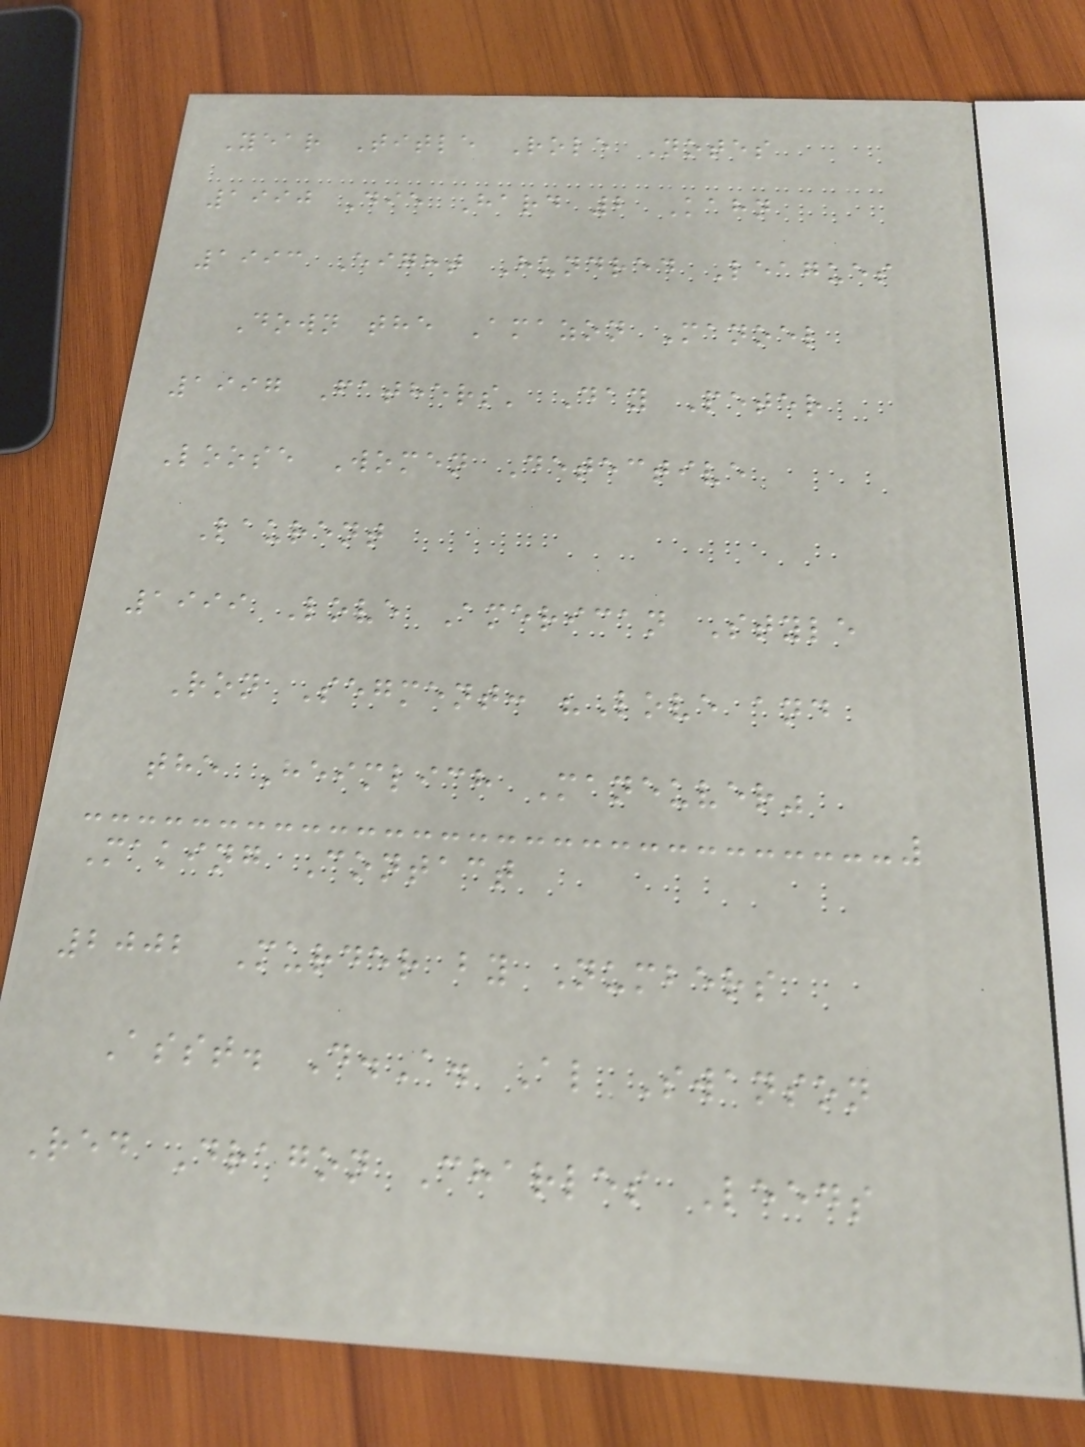Year Title Role Notes
1990 Die Hard 2 Kahn
1993 Eight Hundred Leagues
Down the Amazon Manoel
1997 Fathers' Day Peter
Loose Women Detective
Laurent
1999 Love American Style
Ron Segment: "Love and
the Heimlich Maneuver"
Making Contact
2002 Murder by Numbers
Asst. D.A. Al Swanson
Red Dragon Charles Leeds
